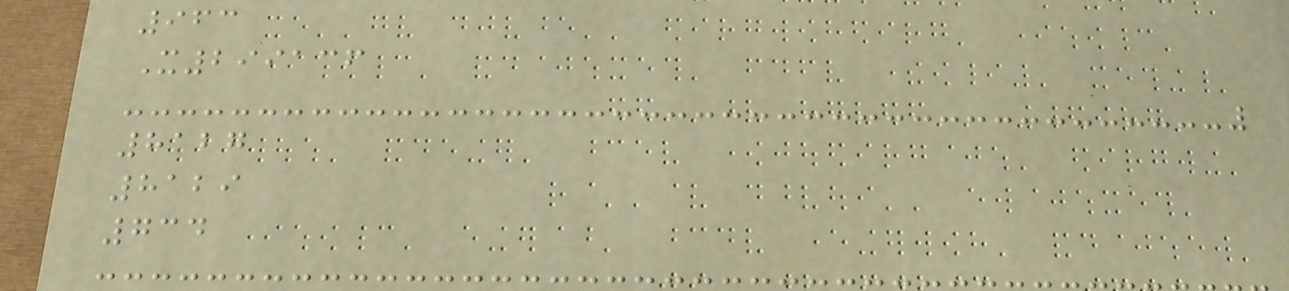963
X299136
8127
8129
734
